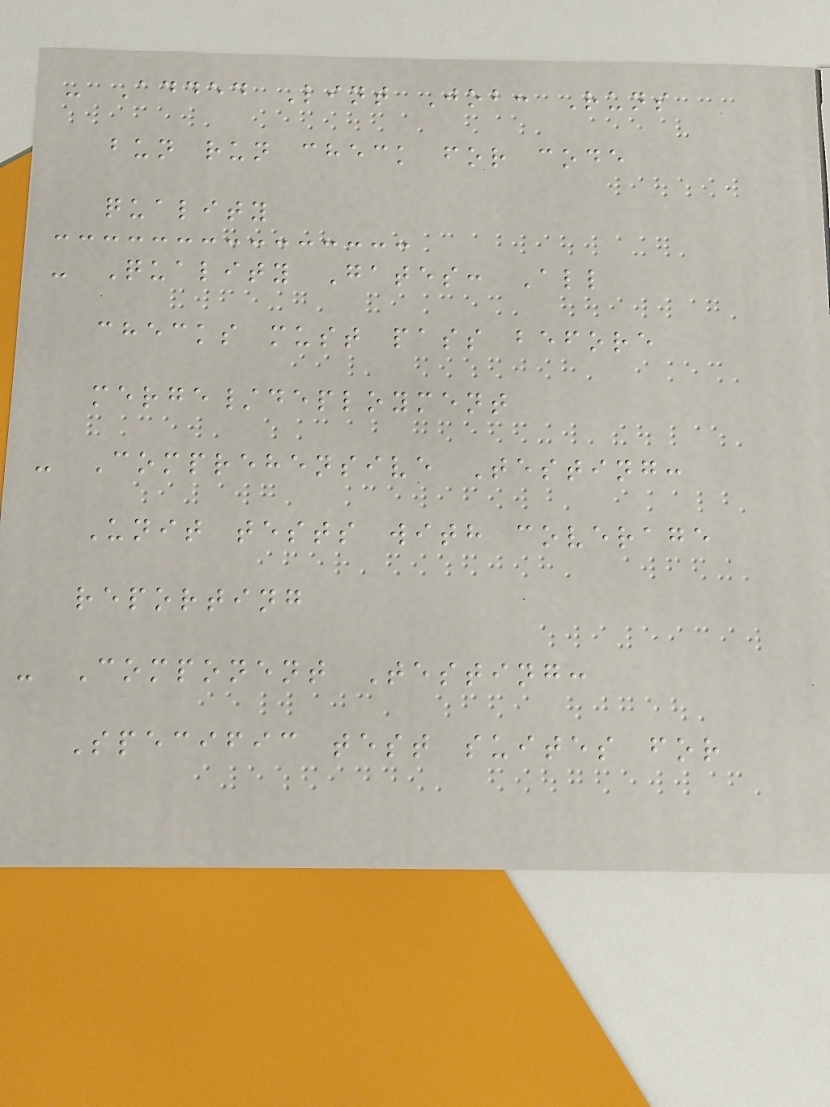- Added Lint Job: Runs
bun run check for code
quality
- Quality Gates: All
checks must pass before
merge/deployment
- Comprehensive Testing:
Unit tests with coverage
reporting
- Component Testing:
Specific test suites for
